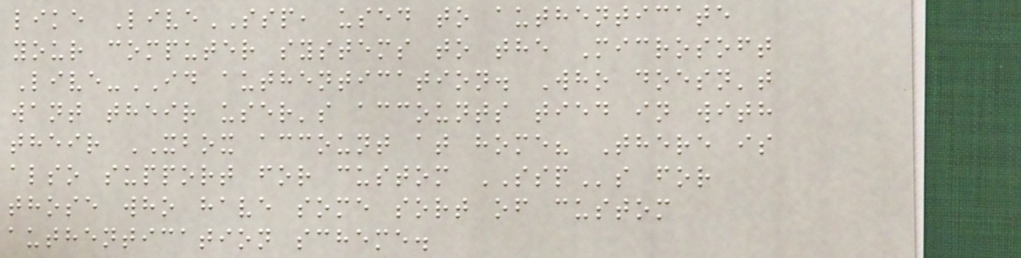like LiveSSP, used to authenticate
your computer systems to the Microsoft
Live-ID authentication. Who doesn't
want their user's accounts tied in with
their XBOX account at home? There is
also support for custom SSPs for
those who have some sort of custom
authentication scheme.
